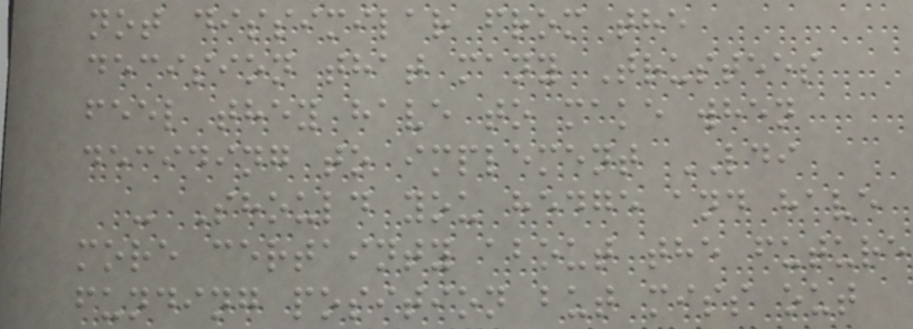not dissimilar from the
decision that many Trustees
feel they have to make when
deciding to implement LDI
- Should you hedge and have
more certainty about the future
funding position but miss out
